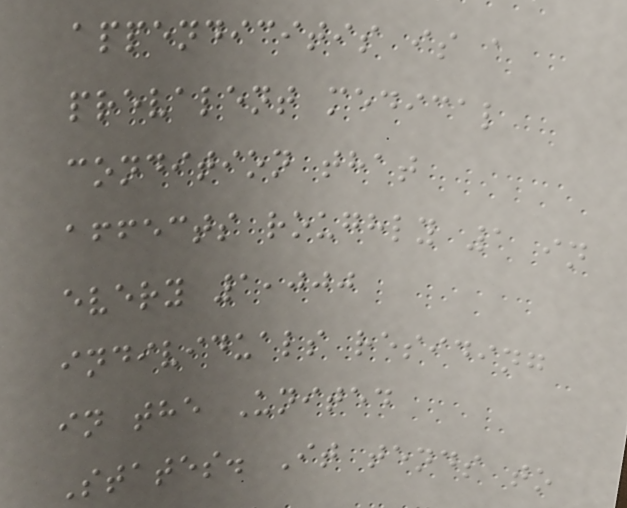appendicitis is a
prevalent medical
condition that
affects roughly 1 in
every 1,000
individuals residing
in the United
States. It tends to
